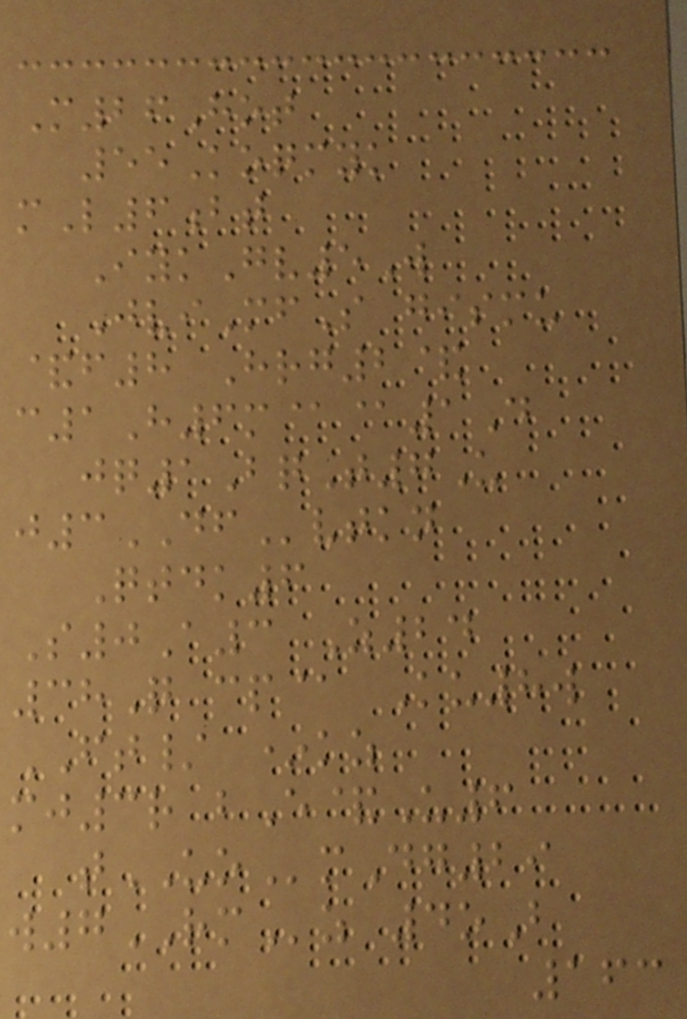M26Hot
55Koqmyk
mL6bt
IykGv5W
JviMfS gismu
&f8 Hrg2&
c1H6m@@1D
jq1BqT7U
j3DFvtkn
Qtdk6
S0A3 Z24
38Q cp@ Ku8w
FT/ *kz
mj3r bE&U6
tUOmDg29
w7RMz 4oB
163
